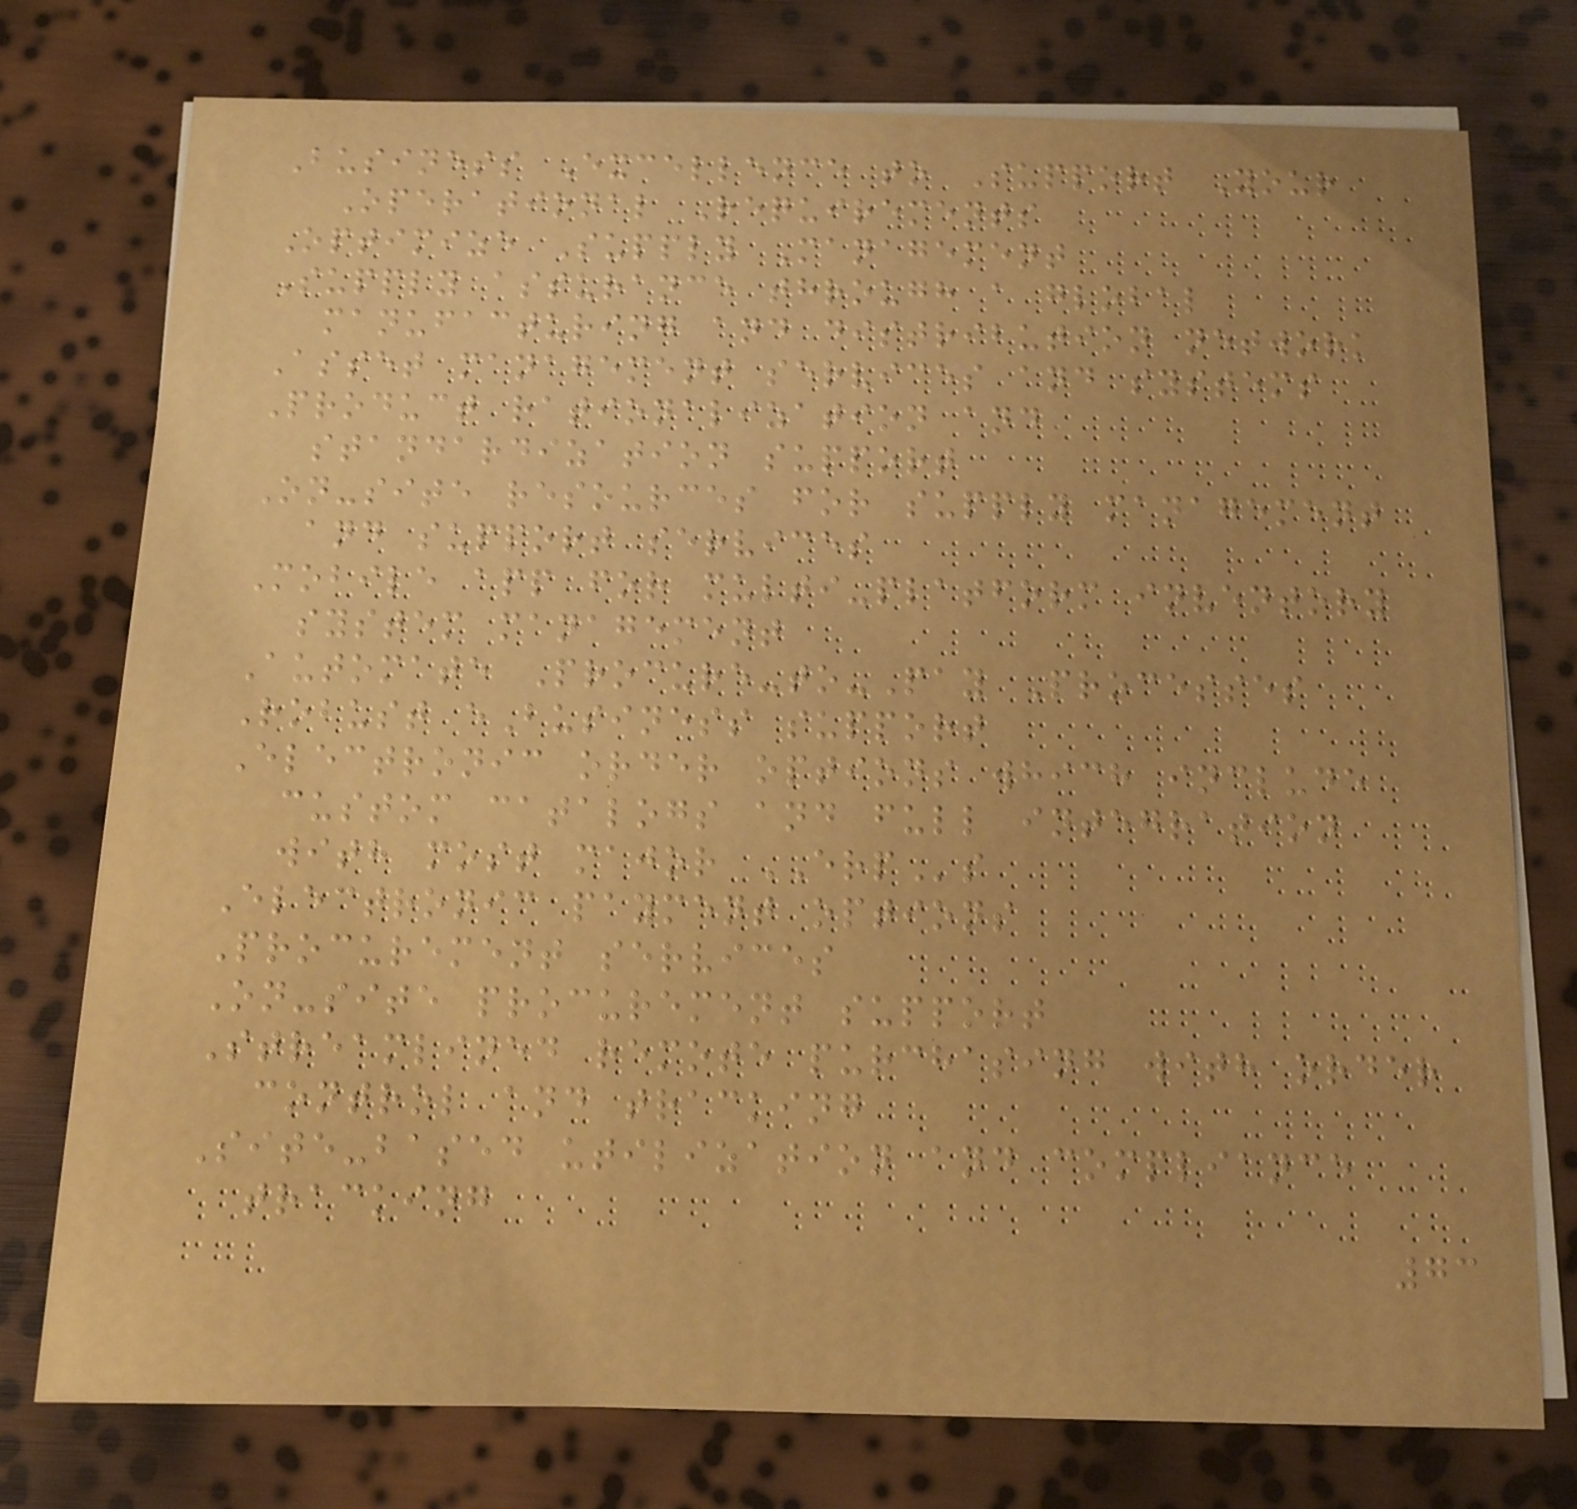Business Excellence to Support Your
Operational Requirements
Optimize Supply Management
Supply assurance through a global
manufacturing and distribution network
Asset management services and systems
Product rationalization and
standardization support
On-site resources for supply management
and support services
Mobile app for multi-platform inventory
system management
Automate Procure-to-Pay Processes
Robust eBusiness support
Electronic order options which include
custom catalogs and full integration
with most major ERPs
Electronic payment options
Procurement services
On-site procurement support
Streamlined remote purchasing with order
control and tracking
Site-based utilization and compliance
tracking
73
